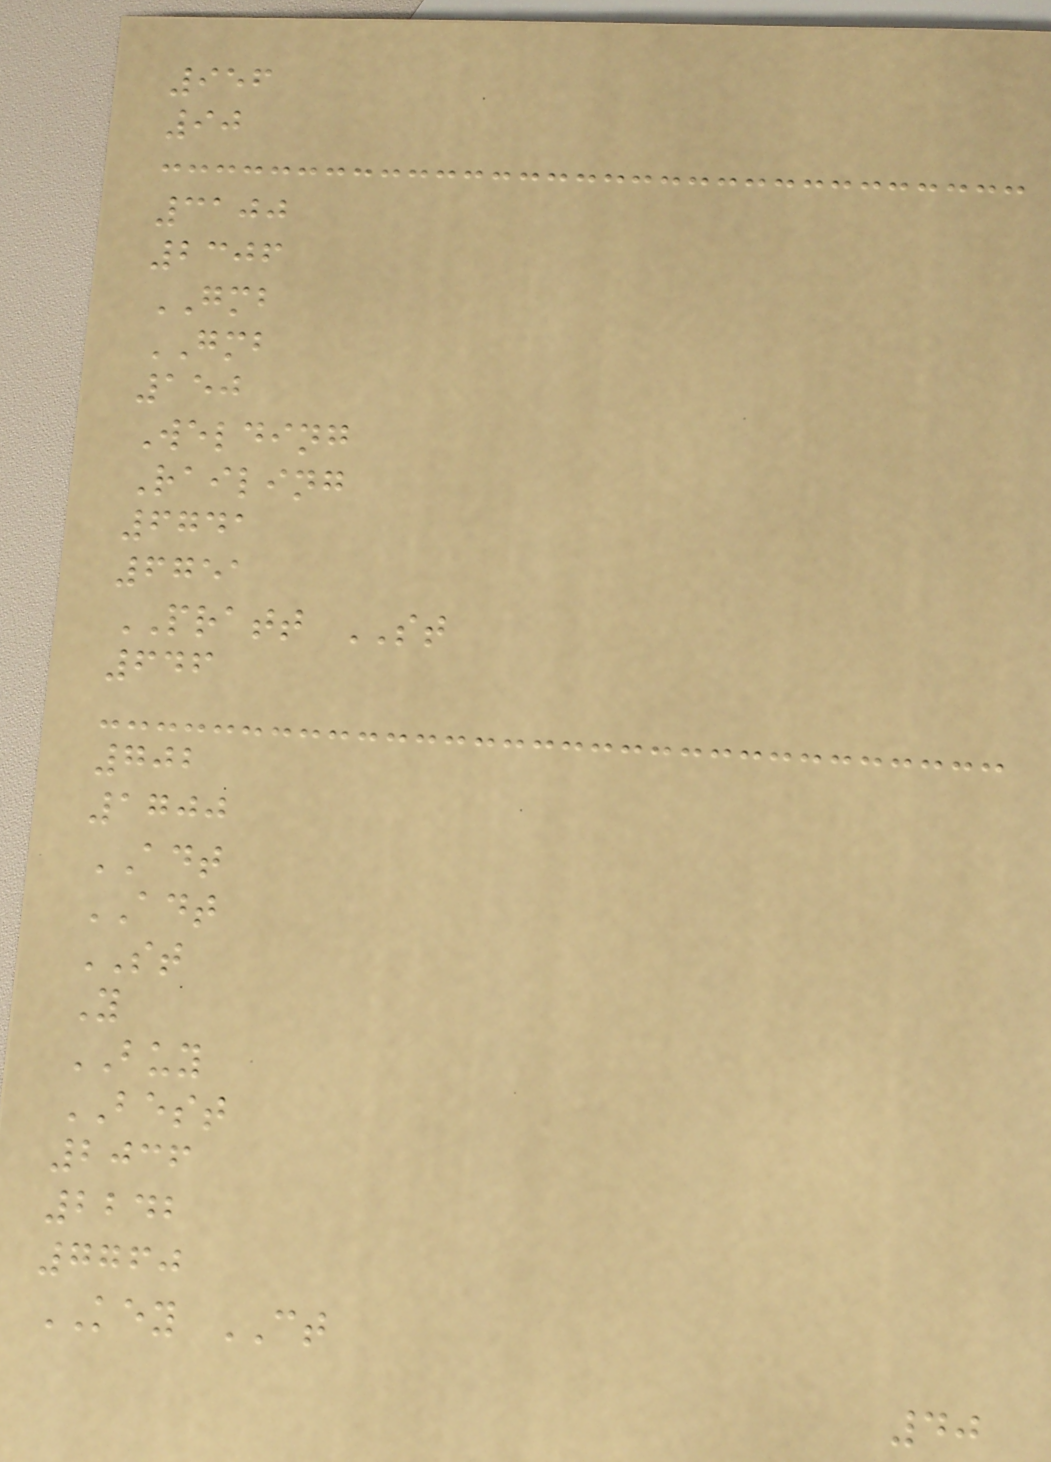956
90
3100
2306
GMB
GMB
150
Welding
Railing
6741
6751
PRATT ST
646
702
1700
ADT
ADT
ST
Y
BUY
BEST
2036
2242
7760
KEY CT
40
